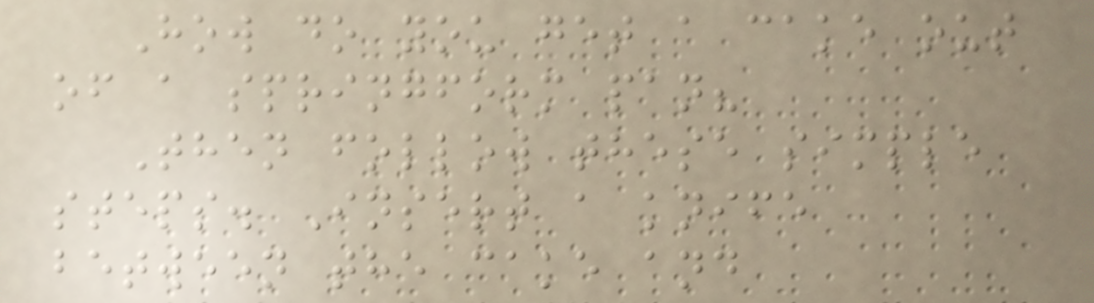How do you get a cake out
of a springform pan?
Then follow these simple
steps. Insert a knife
between the cake and
